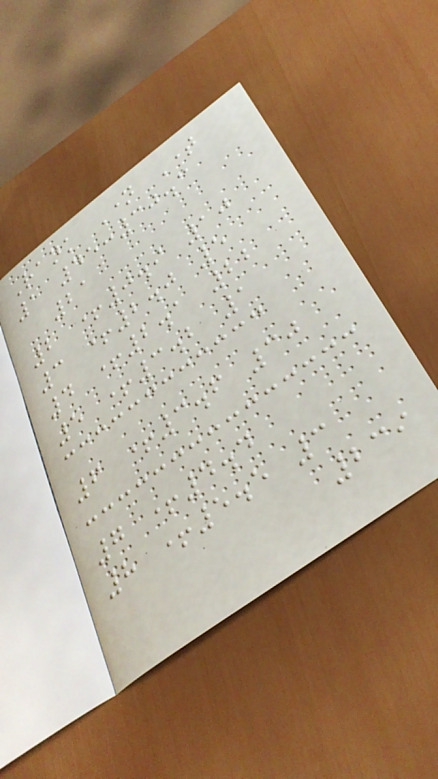Rank Name Time
1 45:30.3
21
2 +0.9 10
3 +2.0 5
4 +2.1 22
5 +3.2 1
6 +3.6 30
7 +4.4
8 +5.5 3
239
